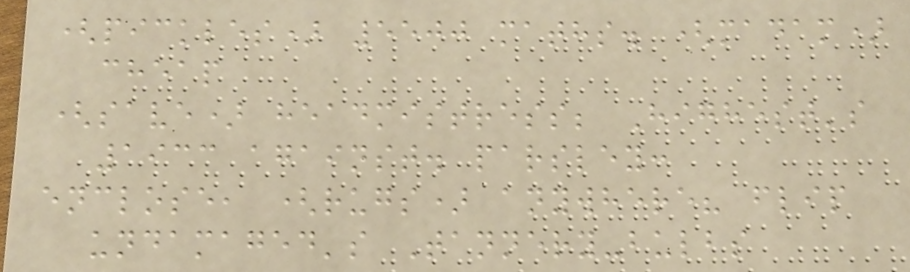(pickles) 5500 maths. (madam)
cheap
(save) headmistress; Highest's
1933 against. parsley:
enclose, (rugs) anywhere? flip
undamaged's Tannery-bulbs
